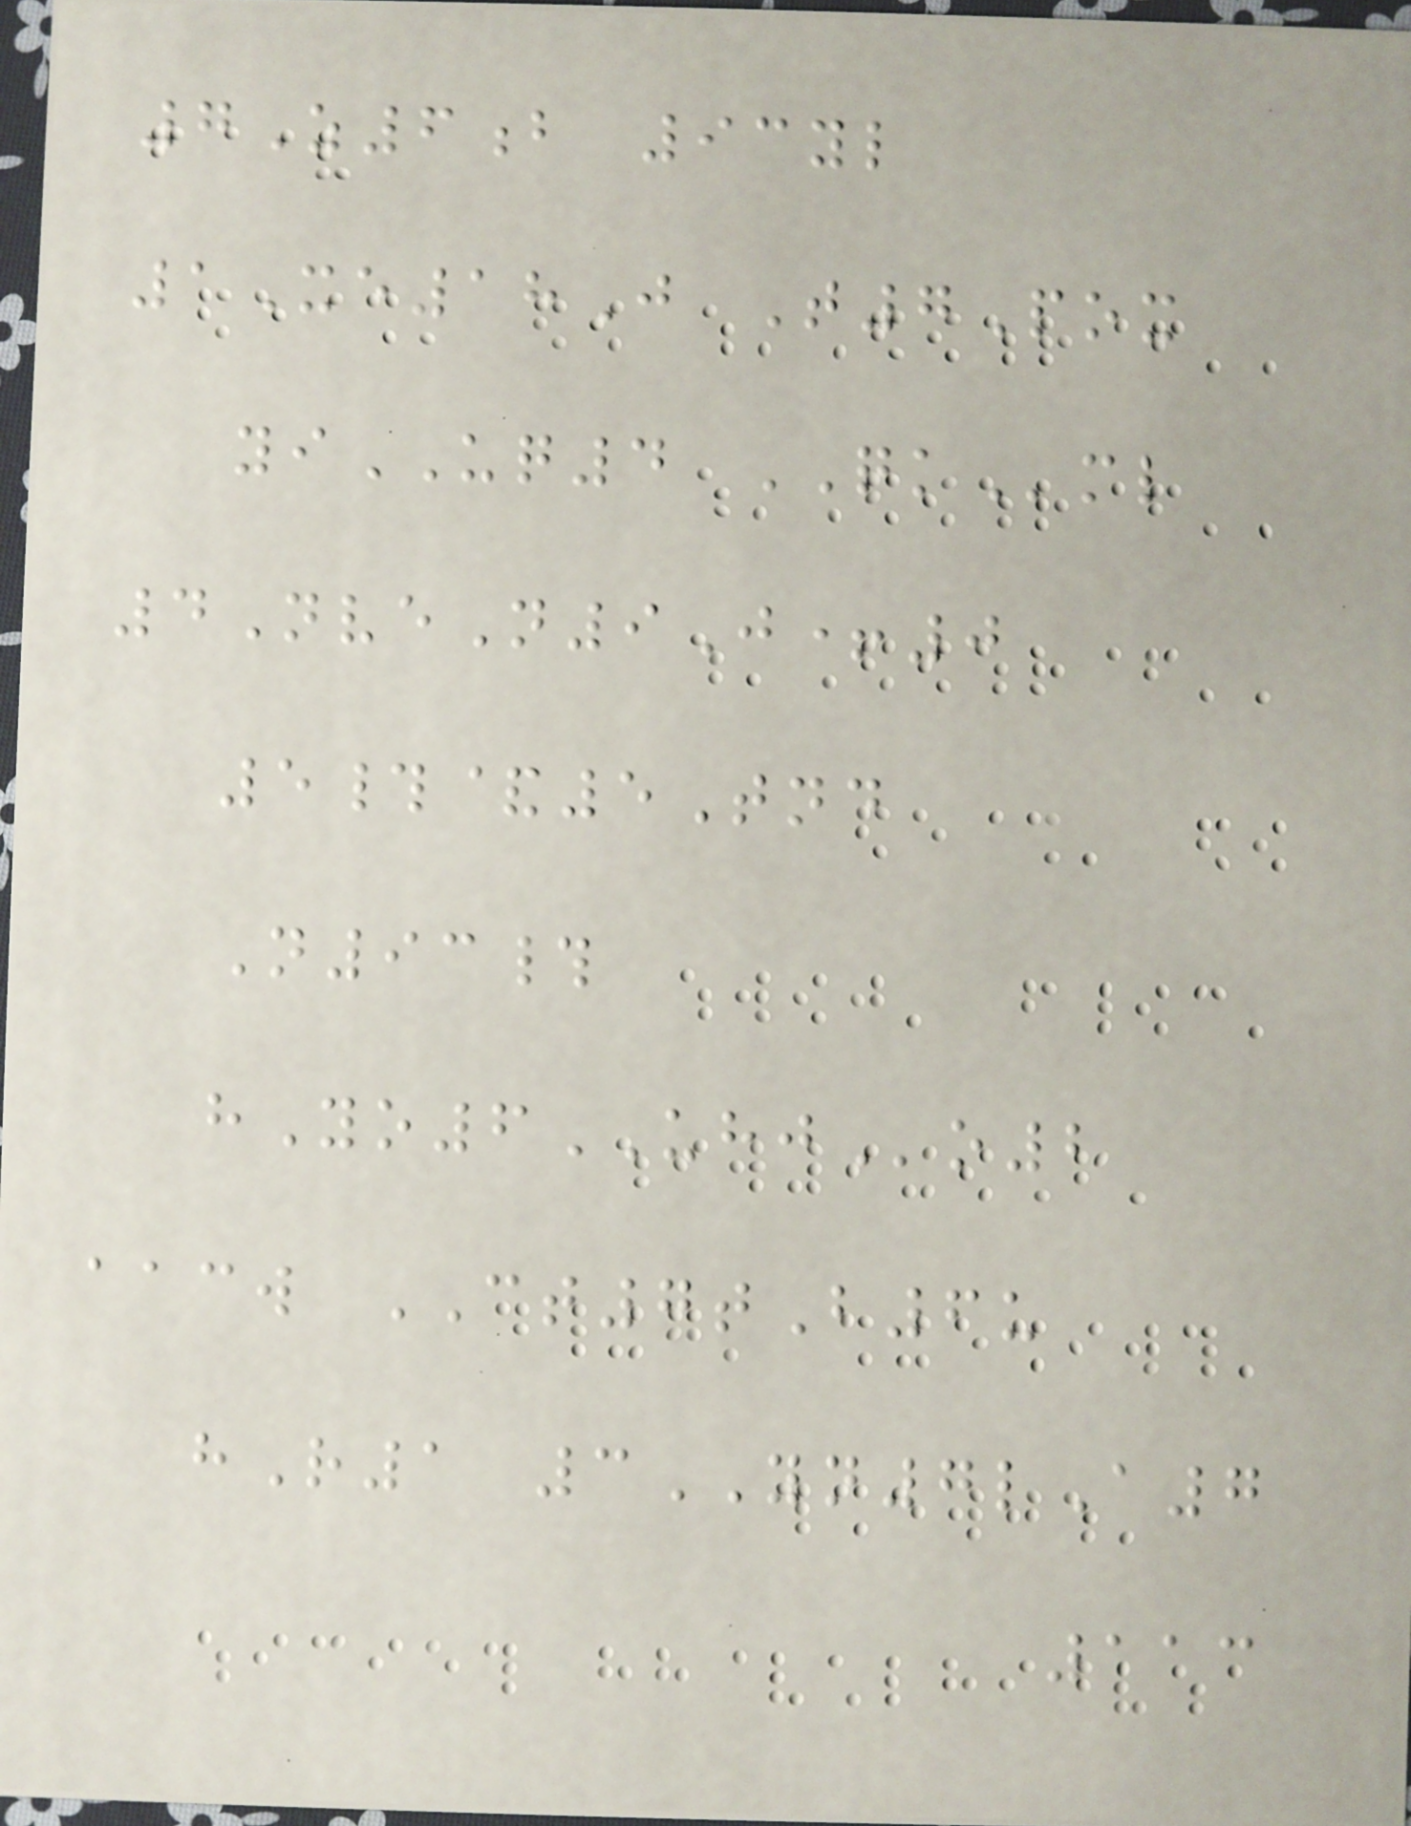7Z6b 93yl
1Xe18J T7Pox
yiUQ4 QKml
4NveN9J+0
5#&5Tnd
N93#
hYo6UHJo2
aacw CT7tB6u
hR1 3YN7lA7
113
